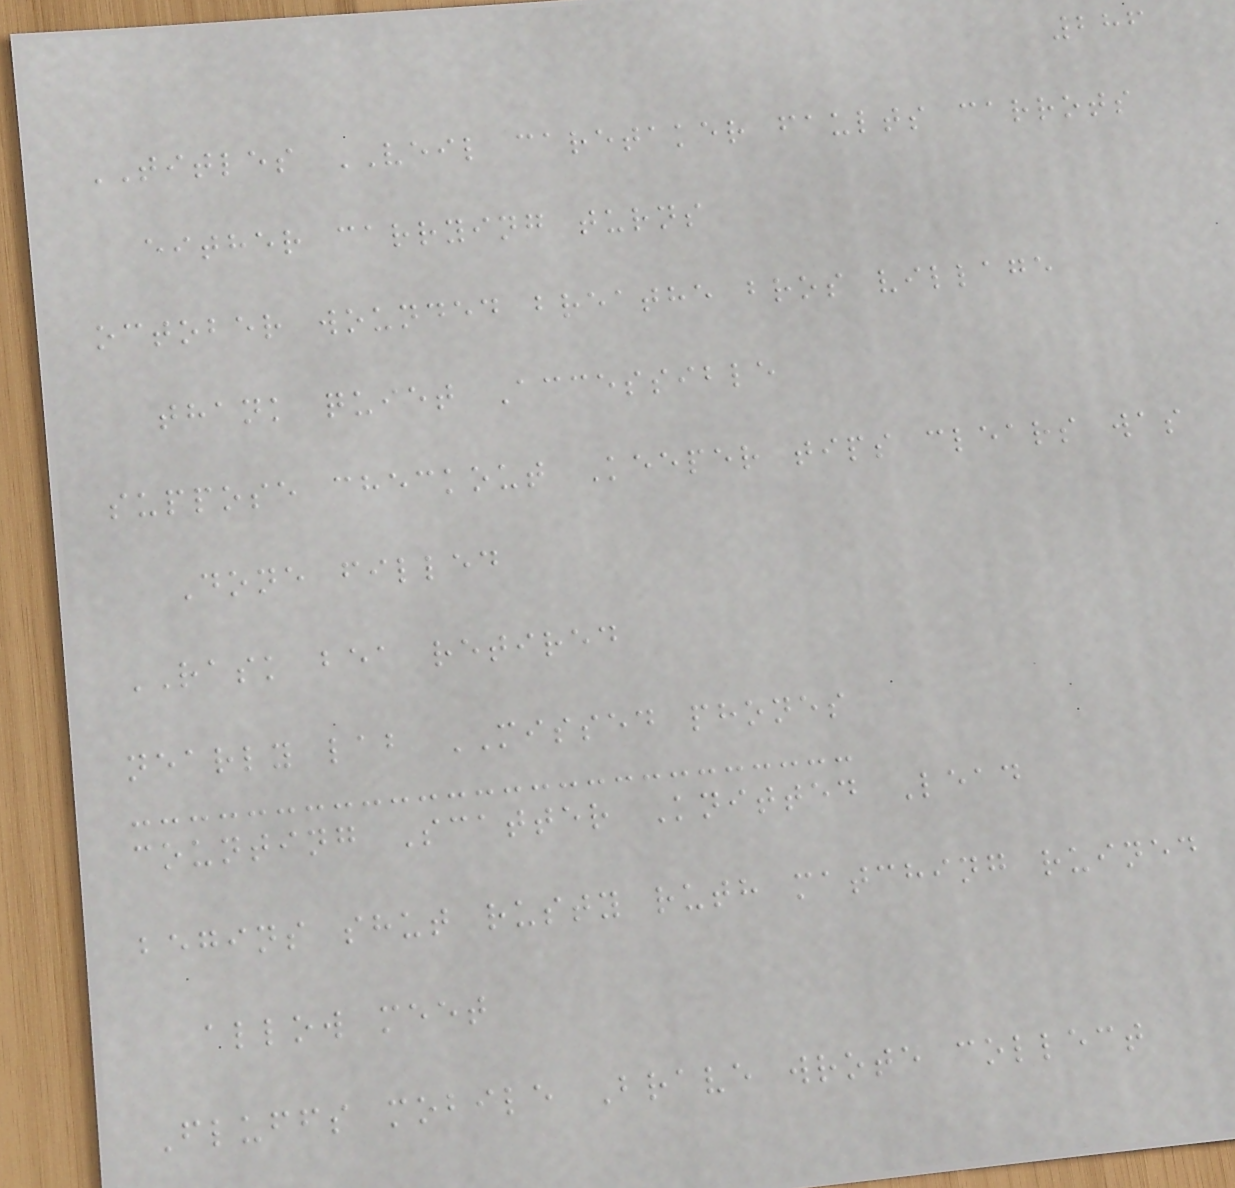286
TITLES VEIL caretaker faults carrots
either carrying turns
october wounded breathe bros village
thank quiet Accessible
suppose checkout Keeper tips clears was
Done filled
RASK bea retired
nearly lab MISSED phones
counting Scatter Knitted Lead
begins shut rusty ruth matching ruined
allow meet
Fluffs mobile Brave wrote collect
